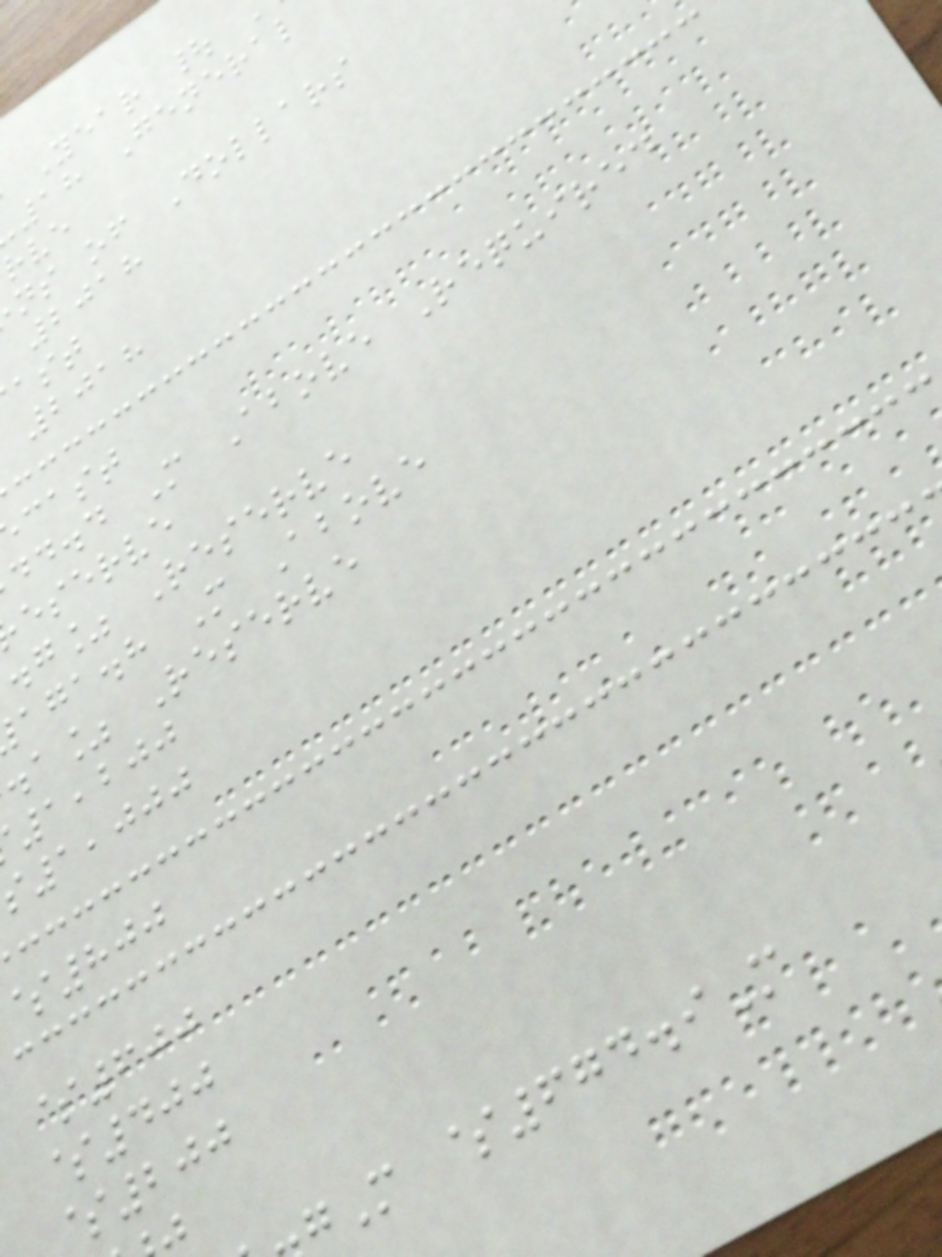Year |
18 General
ns of Dollars
2018
2018
cast
dd.d M Above Required
eserve
.g% Reserve
aga.h M Above
.a% Reserve
1,200
1,000
800
$600
$400
$200
M $674.9M
